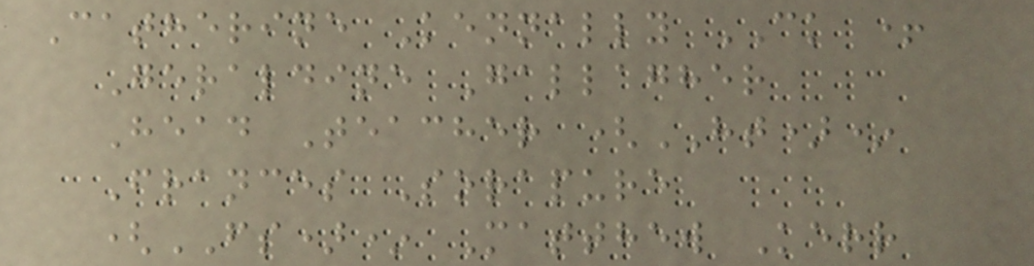Catherine Kennally CK +
Geraldine Gallagher
Head Teacher (HT)*
Frances Sorapure
(FS)* Matthew Kerr
